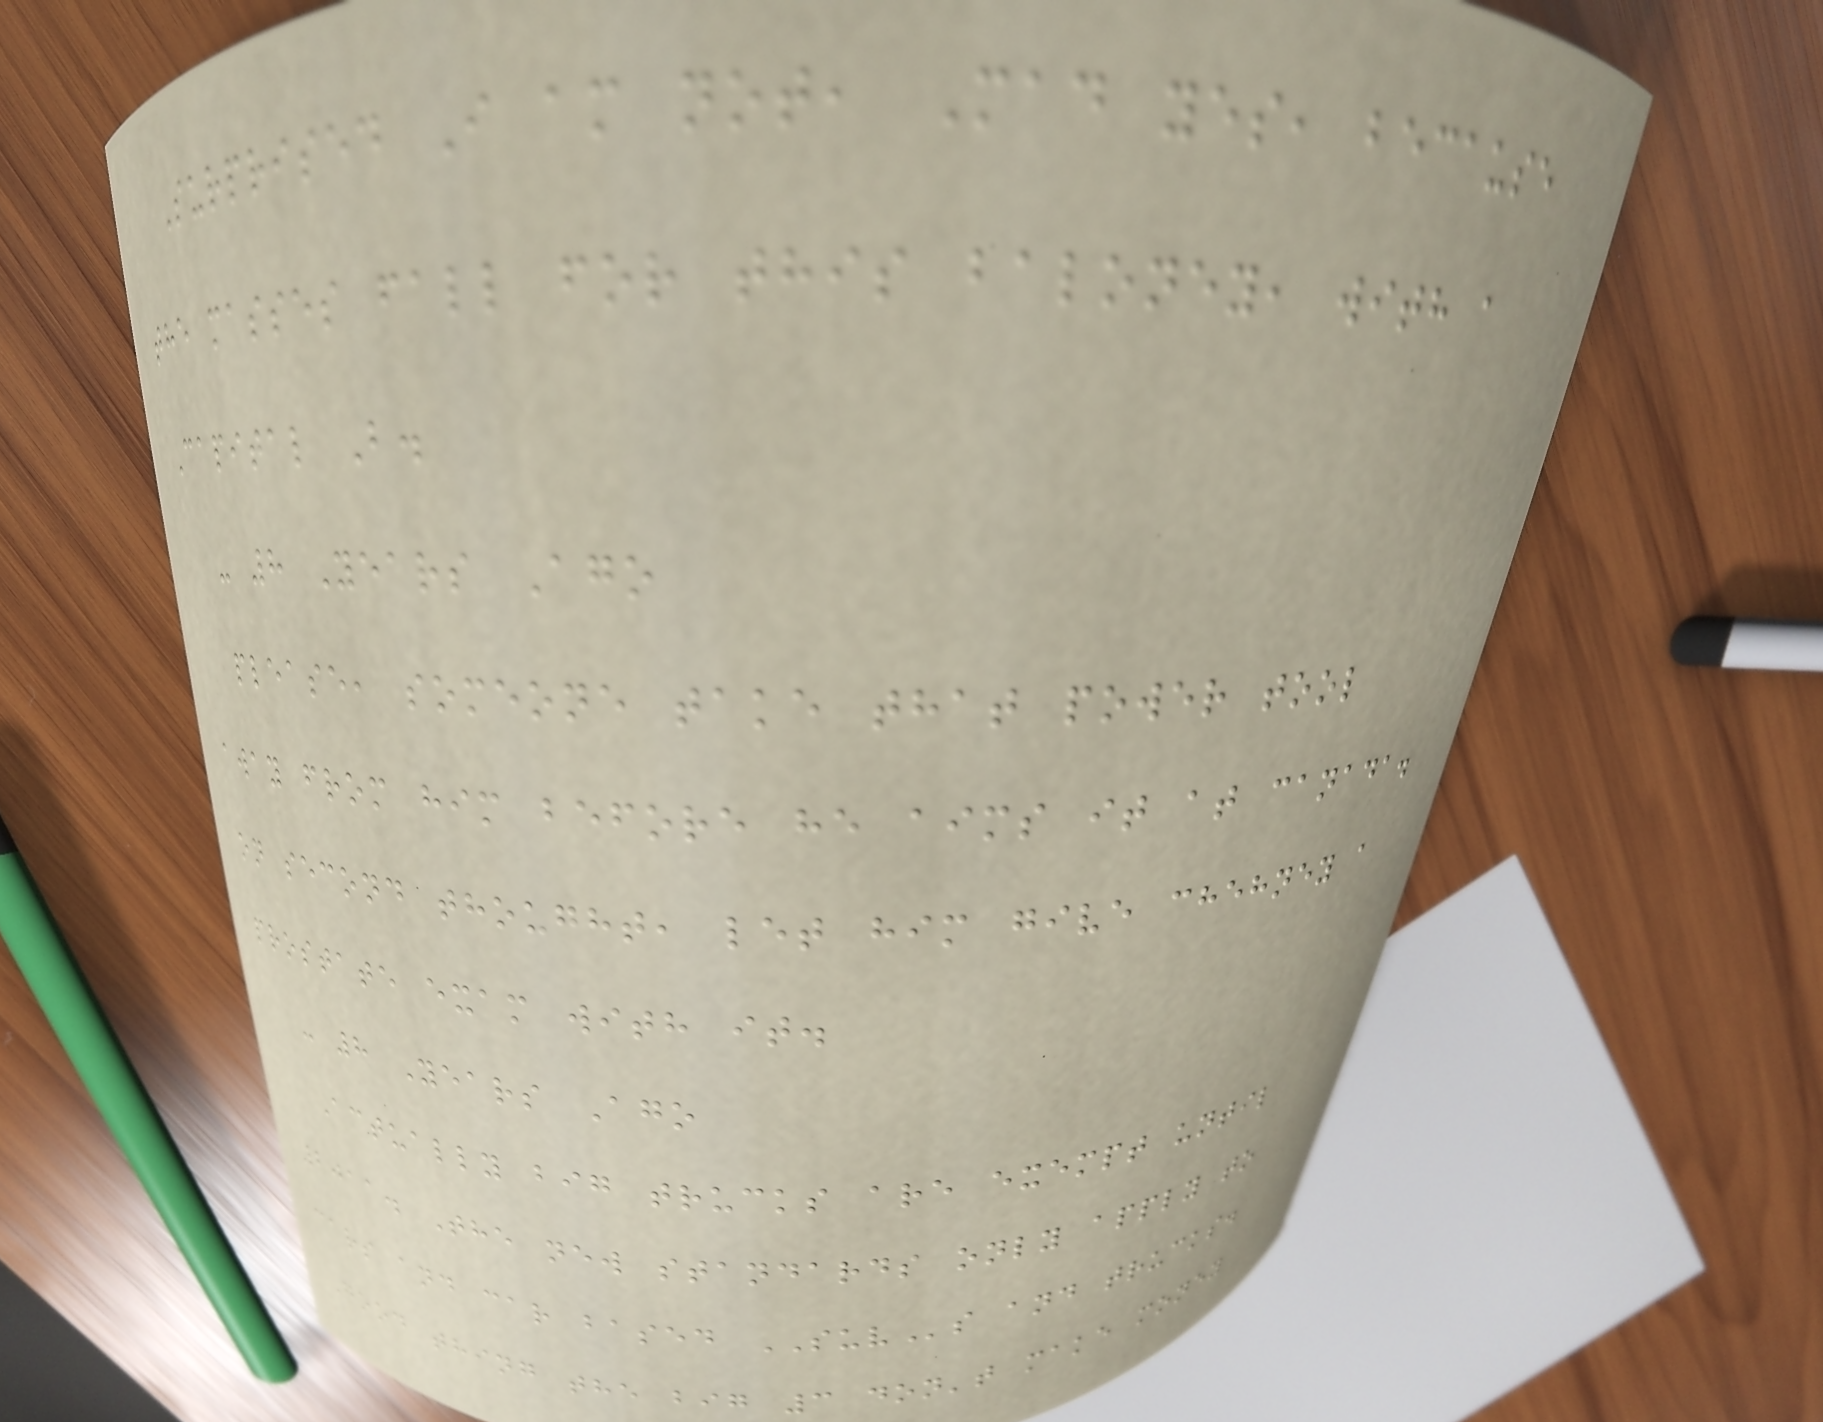Surprised I am not, Mad yes, because
the masses fall for this baloney, with a
Capital B.
- 8 Years Ago
please, someone take that power tool
away from him before he aims it at canada.
on second thought, let him give chehney a
prostate exam with it.
- 8 Years Ago
Actually big trucks are exempt until
2011. The new standards only apply to
cars and car based SUVs and trucks.
Good thing the big 3 don't make money
